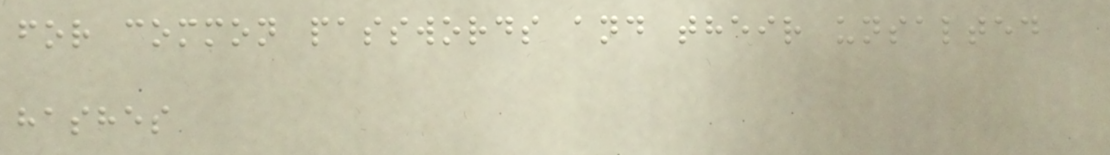for common passwords and their unsalted
hashes
